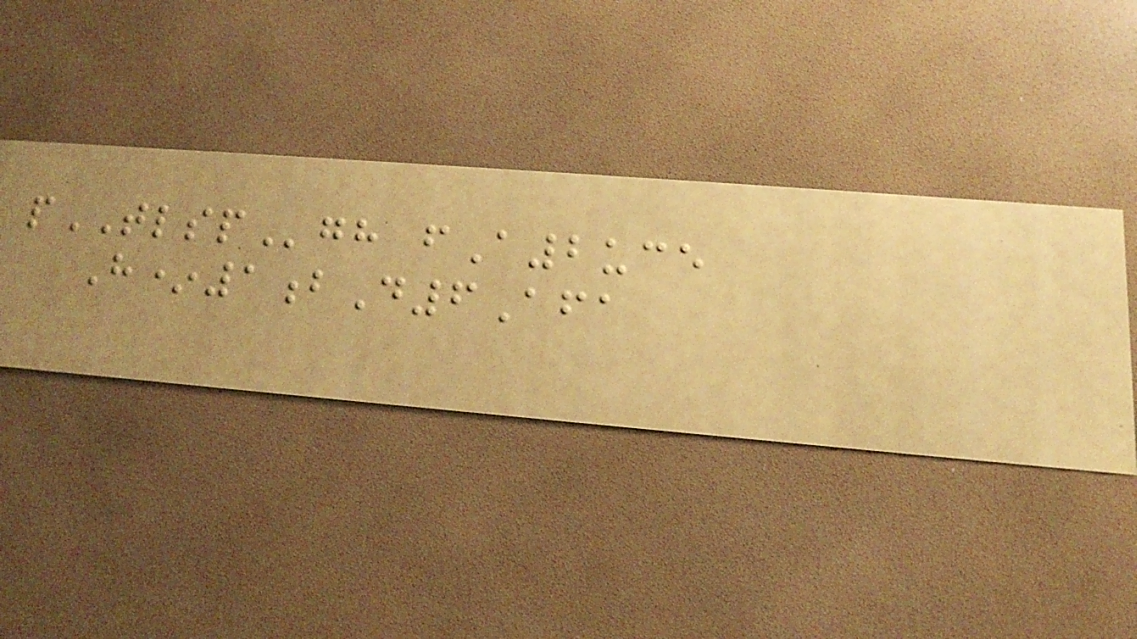pTLSPgh fA2uce
H*1bD6Afa
